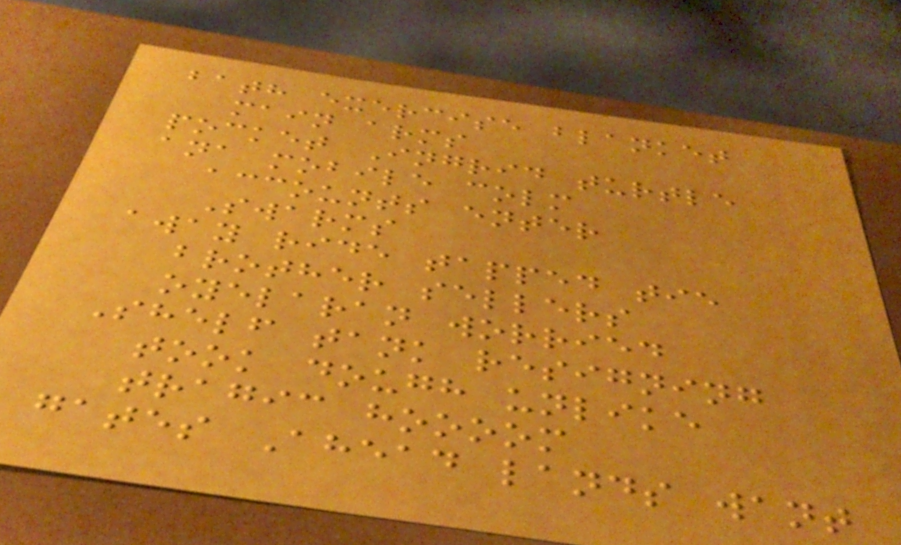bath exercise blanket
main arms
pocket Ingrid turtle
ana mobile colm
accounts enter
Swarms
away ride tapped tie
brother sellers
oyelaran worried
Shelf tank resigning
took dough unlike
tragic hoooom
gates Ahead lands want
